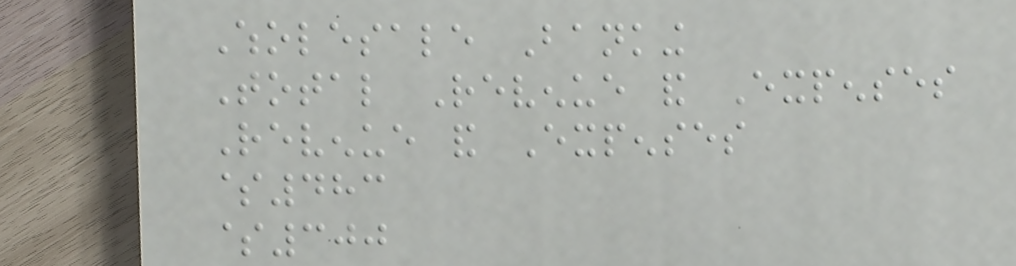Wholesale Banking
Total Revenue and Expenses
Revenue and Expenses
$483
$300
